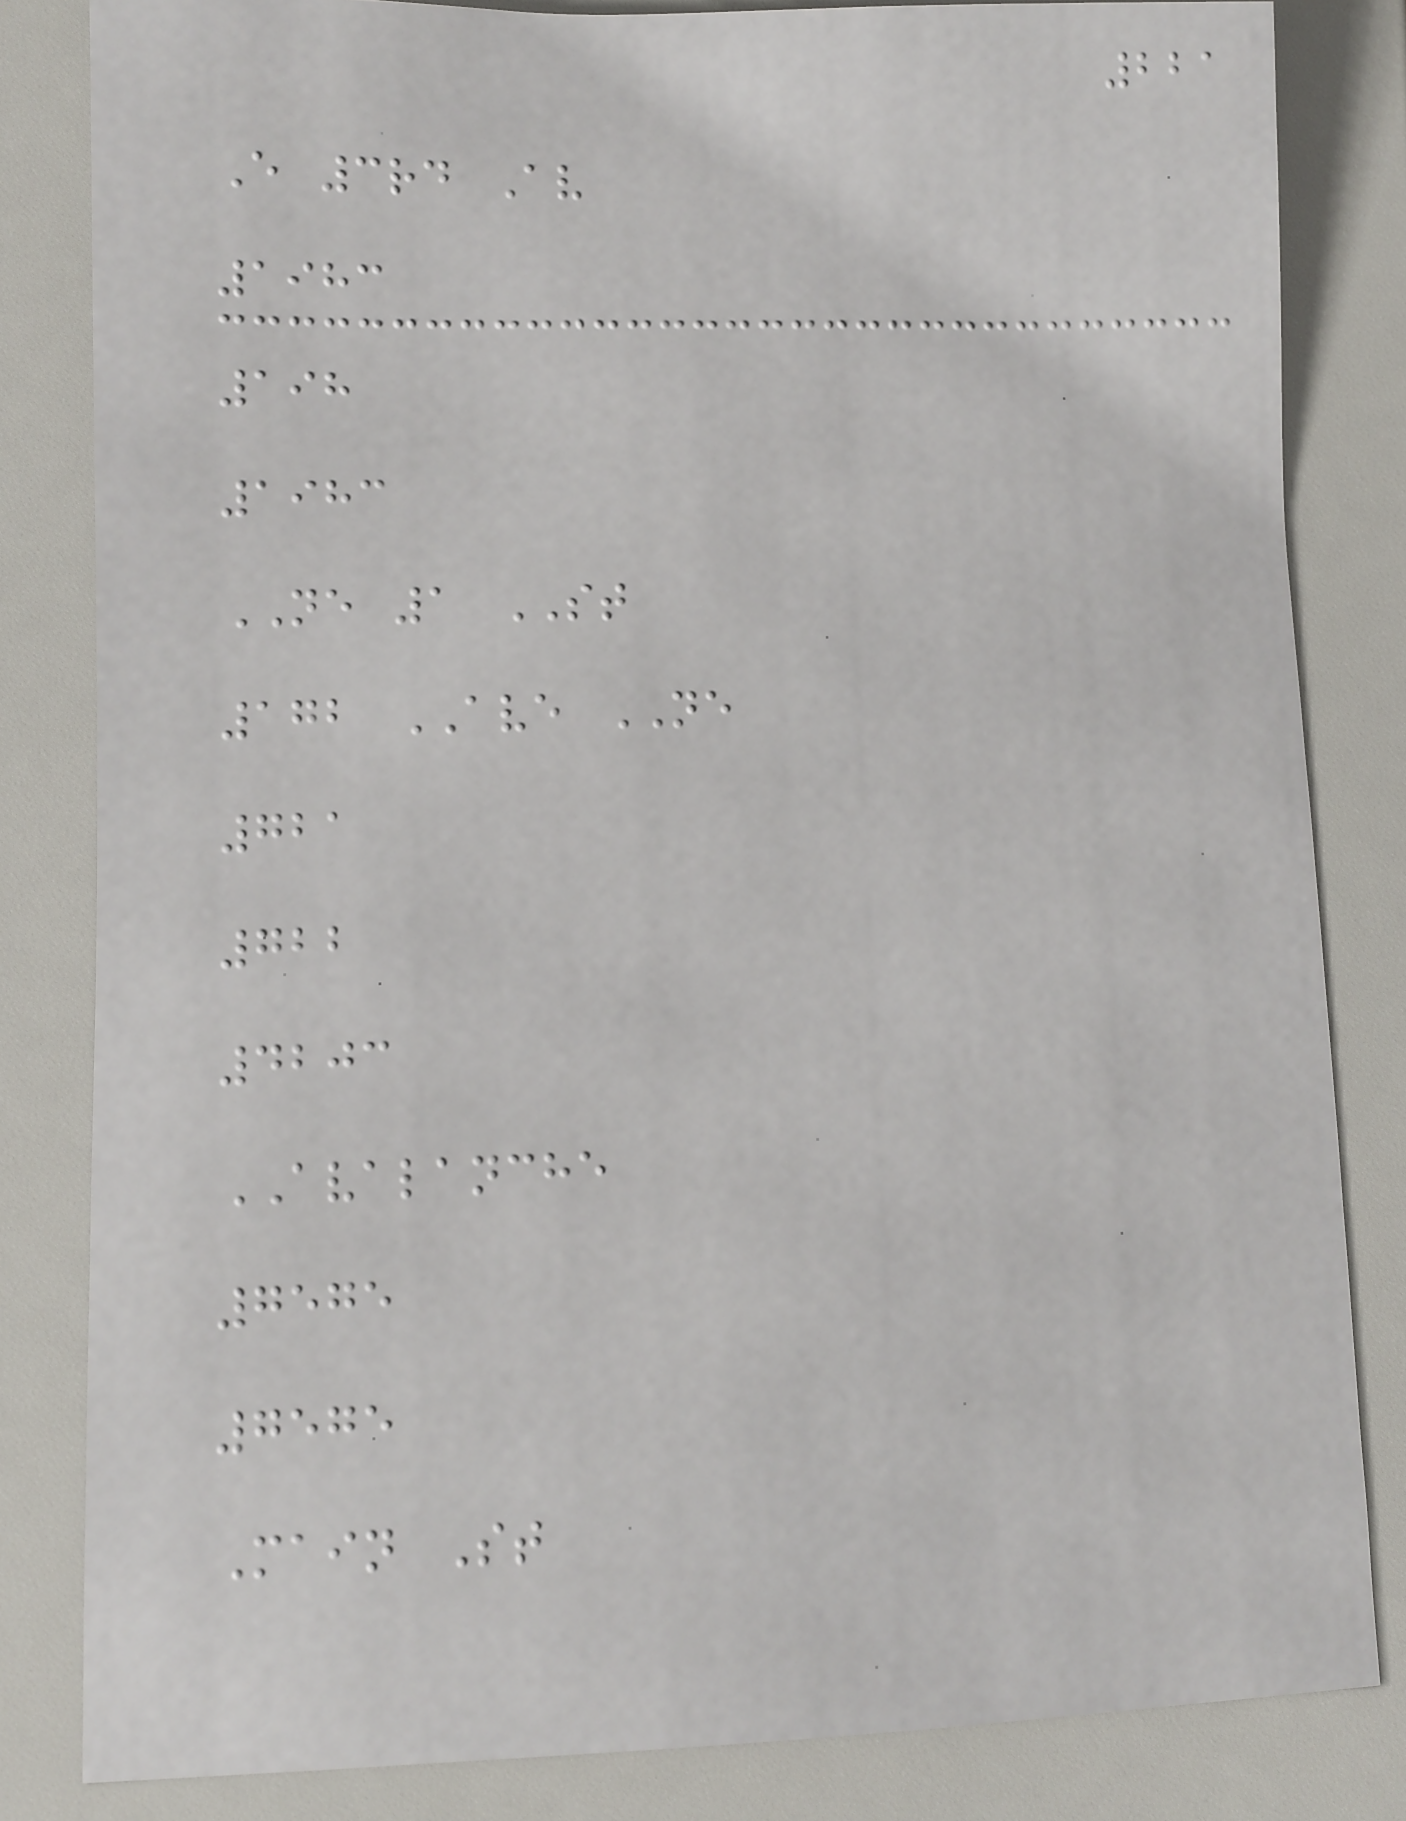221
E 3rd Av
1983
198
1983
NE 1 ST
172 AVE NE
721
722
4203
AVALANCHE
7575
7575
Main St
